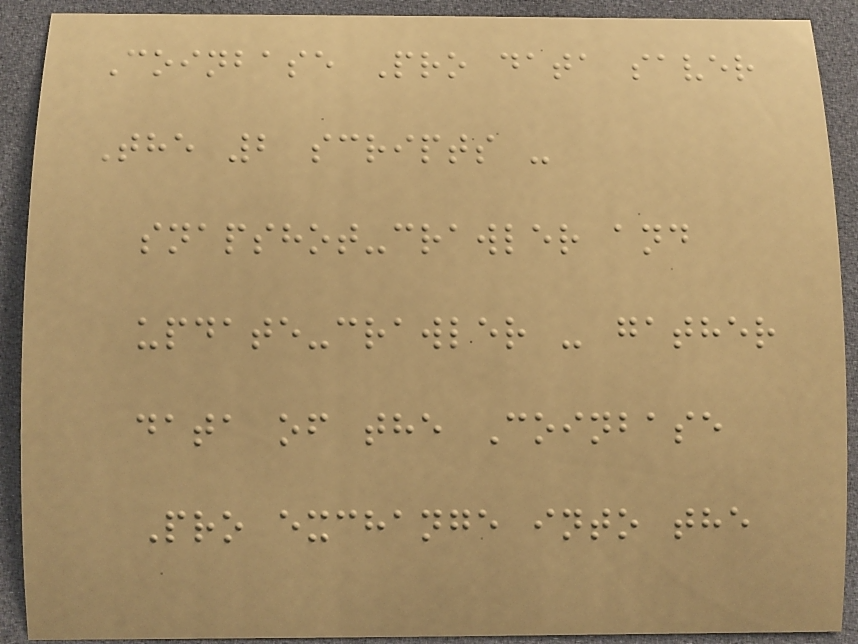Coinbase Pro data saver
The 2 scripts -
snapshot-crawler and
update-crawler - gather
data of the Coinbase
Pro exchange into the
